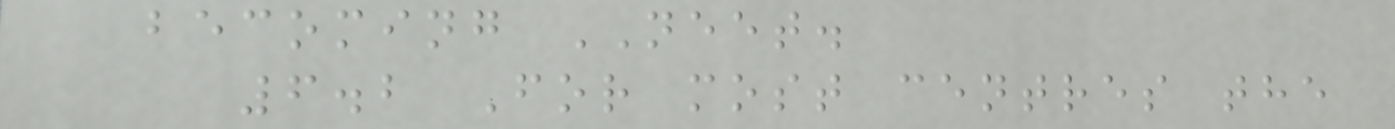becoming NEET.
6.2 For most centres the
